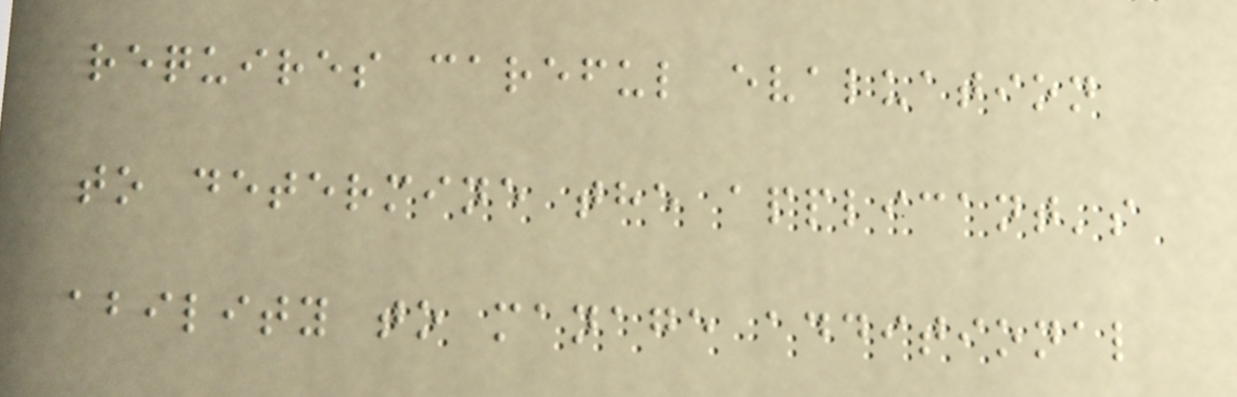requires careful evaluation
to determine the applicant's
ability to manage additional
